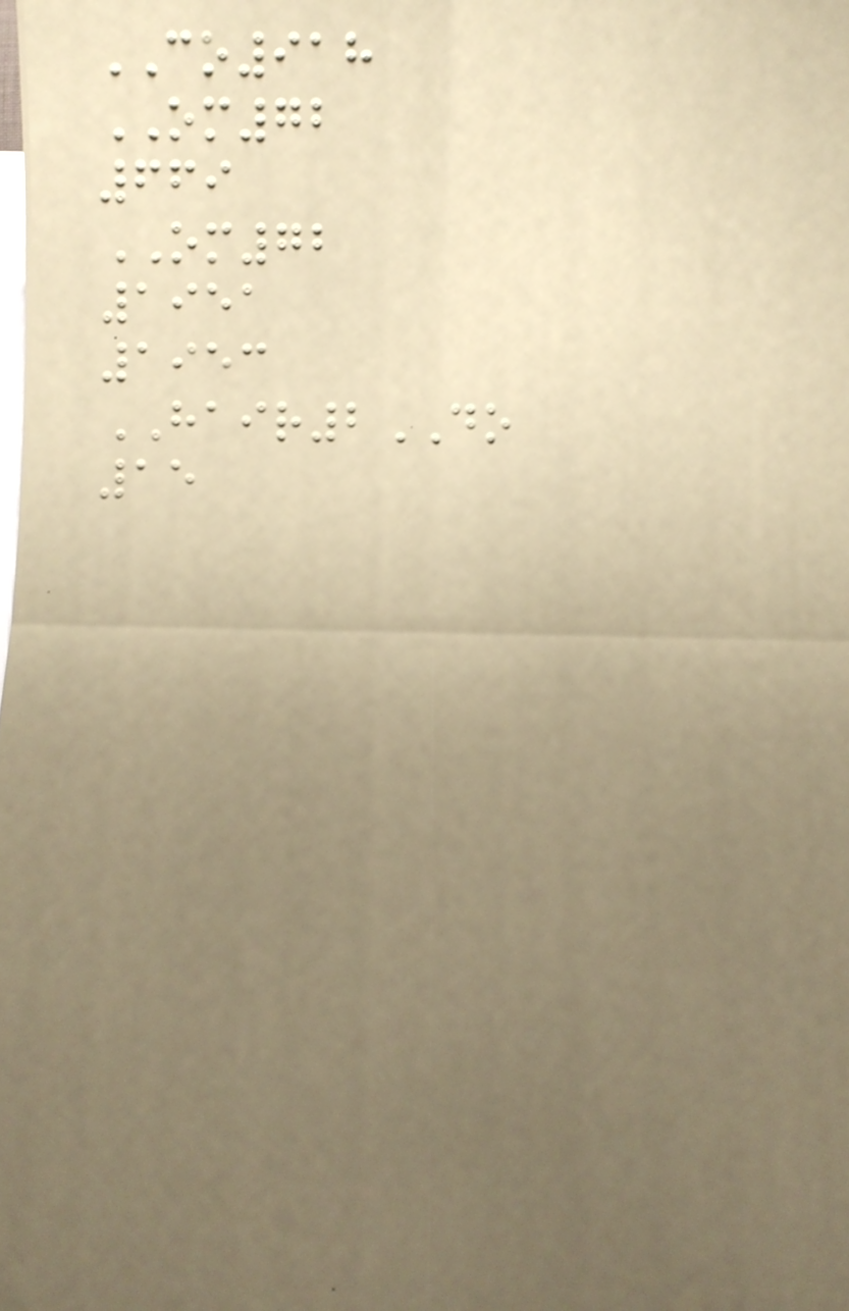CO918
OM72
669
OM72
1951
1953
HAIR2DO
15
